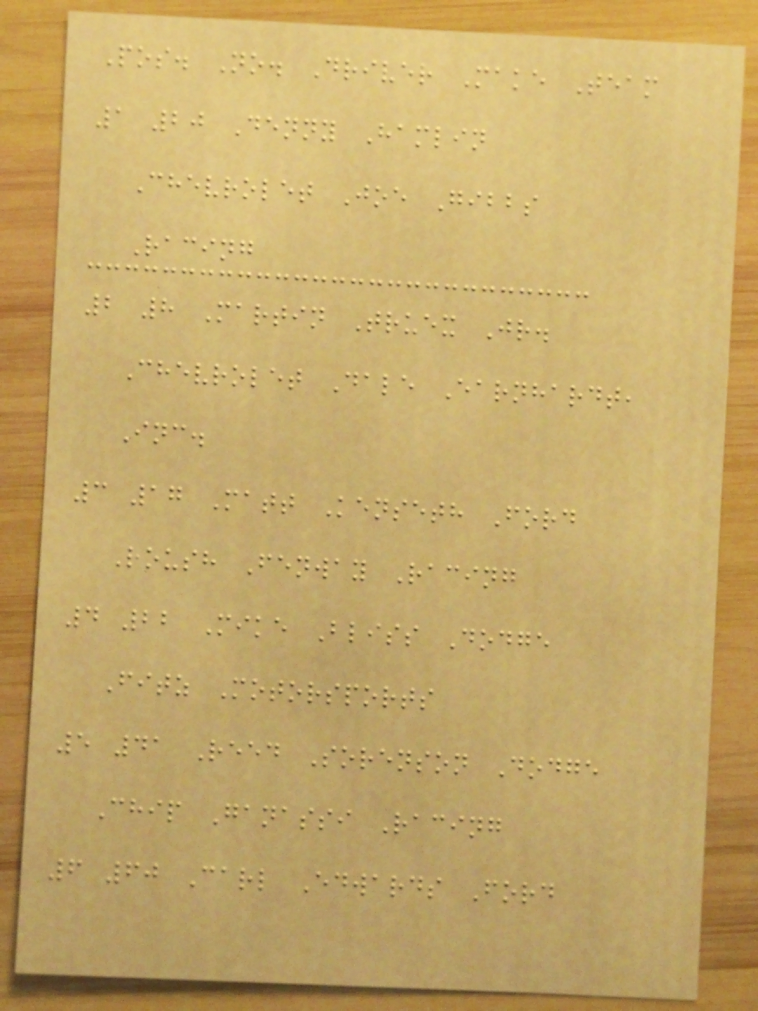Pos. No. Driver Make Team
1 20 Denny Hamlin
Chevrolet Joe Gibbs
Racing
2 8 Martin Truex Jr.
Chevrolet Dale Earnhardt,
Inc.
3 17 Matt Kenseth Ford
Roush Fenway Racing
4 22 Mike Bliss Dodge
Fitz Motorsports
5 41 Reed Sorenson Dodge
Chip Ganassi Racing
6 60 Carl Edwards Ford
